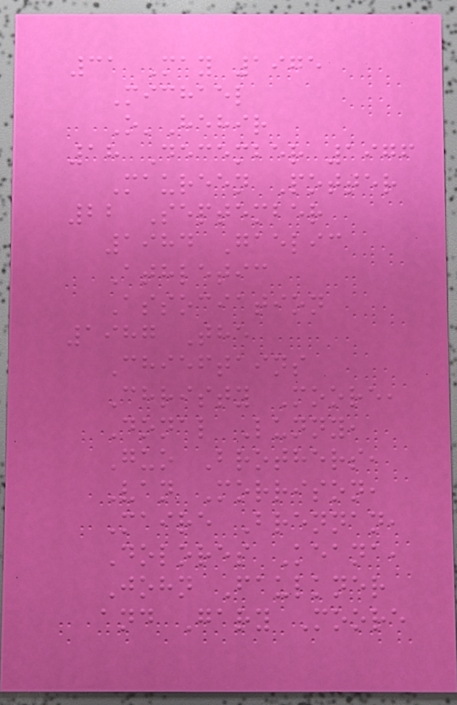31 May 1975
Michael
O'Hehir
18 December 1976
Maureen Potter
22 September
1984 Gaelic
Athletic
Association
1987 The
Chieftains
Christy Moore,
Donal Lunny,
Guo Brothers,
Van Morrison,
Maire Brennan,
Dolores Keana,
John Faulkner
and Gary Moore
